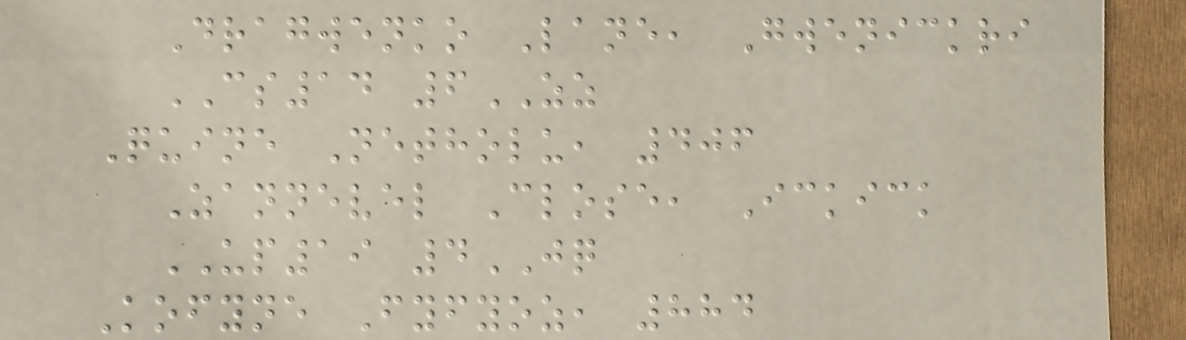Dragwenko Lane, Gwenickri
CS14 6ZZ
Quine Netholu, 406
Zannevel Close, Ickick
UP19 4JQ
Kofyne Fyfyoz, 884
